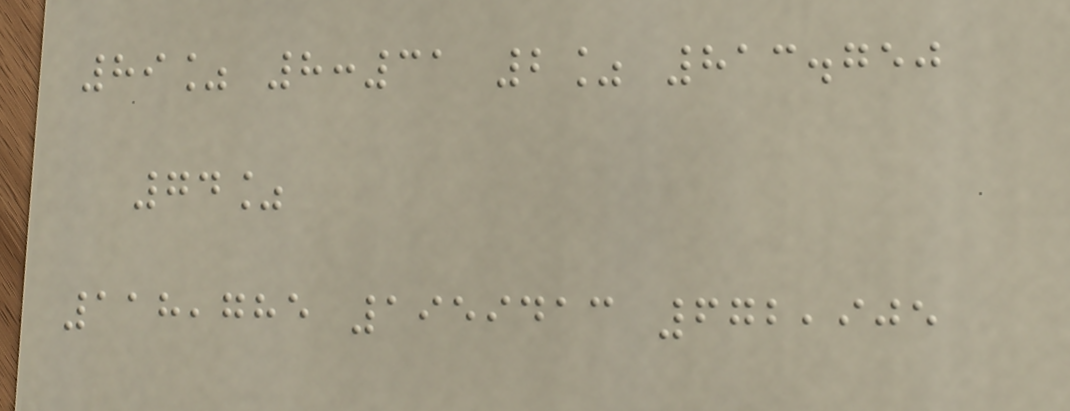89% 8:31 2% 813.750
74%
118,785 1959413 672,905
